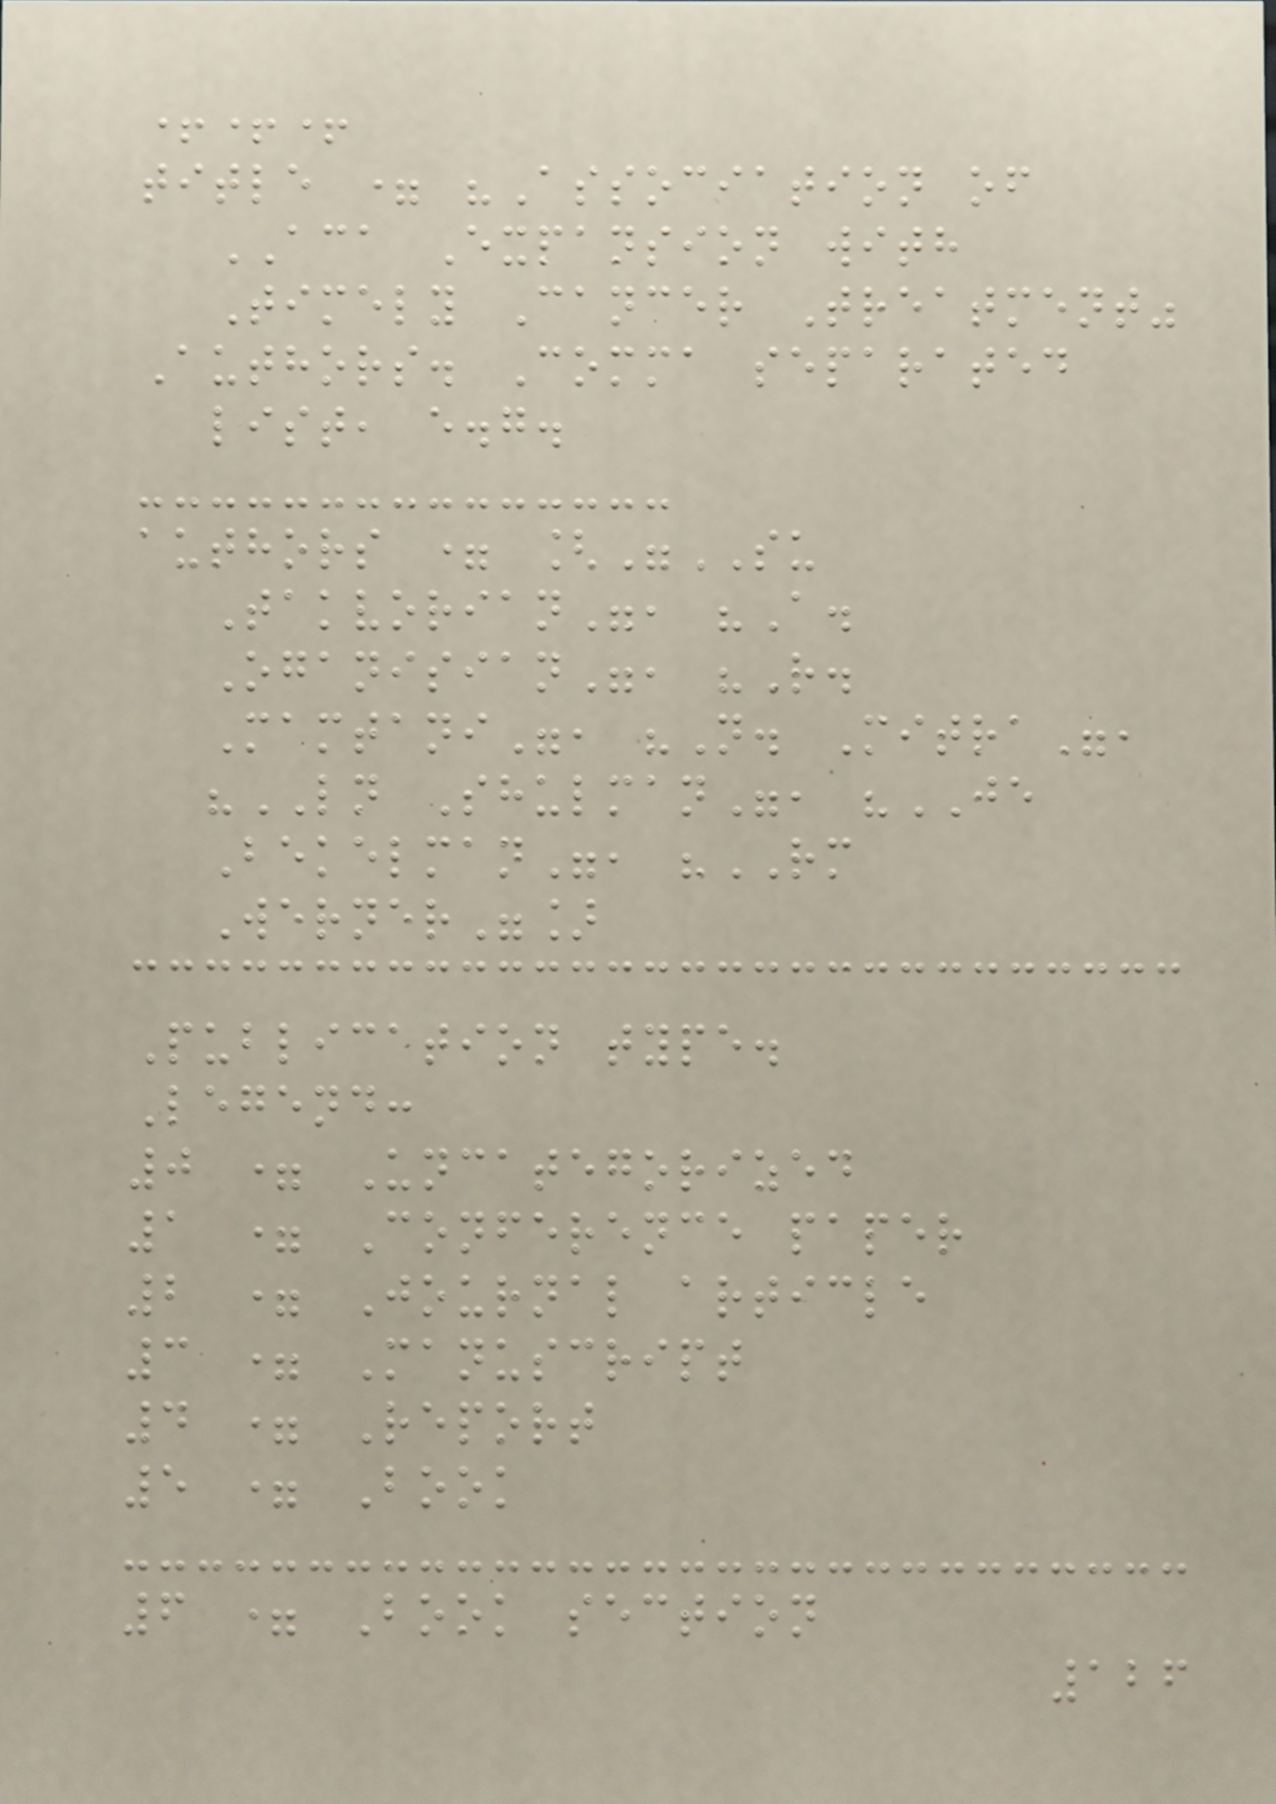+++
title = "Association of
ACA Expansion with
Timely Cancer Treatment"
Authors. Comma separated
list, e.g.
authors = ["SU
Takvorian", "A.
Oganisian", "R.
Mamtani", "N. Mitra",
"LN Shulman", "JE
Bekelman", "RM
Werner"]
Publication type.
Legend:
0 = Uncategorized
1 = Conference paper
2 = Journal article
3 = Manuscript
4 = Report
5 = Book
6 = Book section
126
